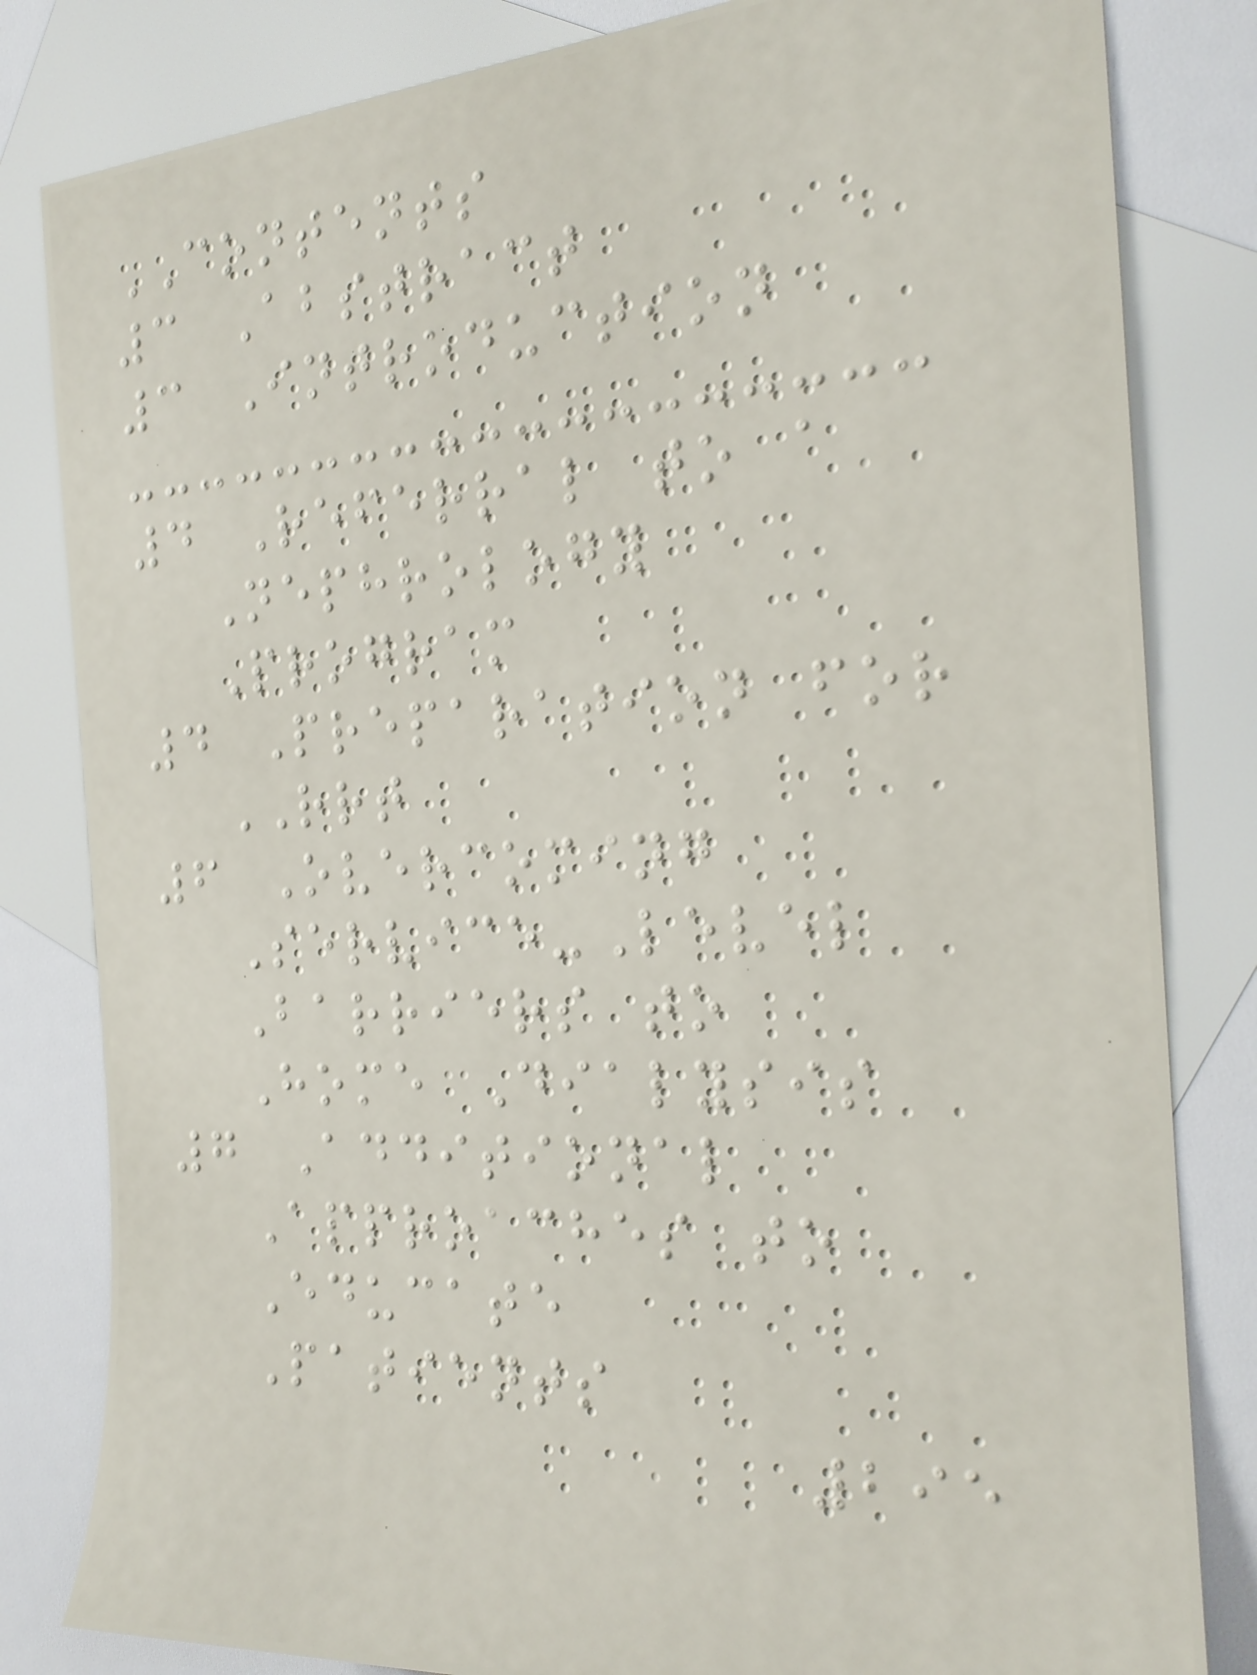CONTENTS
3 Abstract
3 Introduction
4 Referral to a
Nephrology
Program
4 Preparation for
RRT
6 Overcoming
Service-Level
Barriers to
Home Dialysis
7 Additional
Approaches to
Educate
Patients
295
